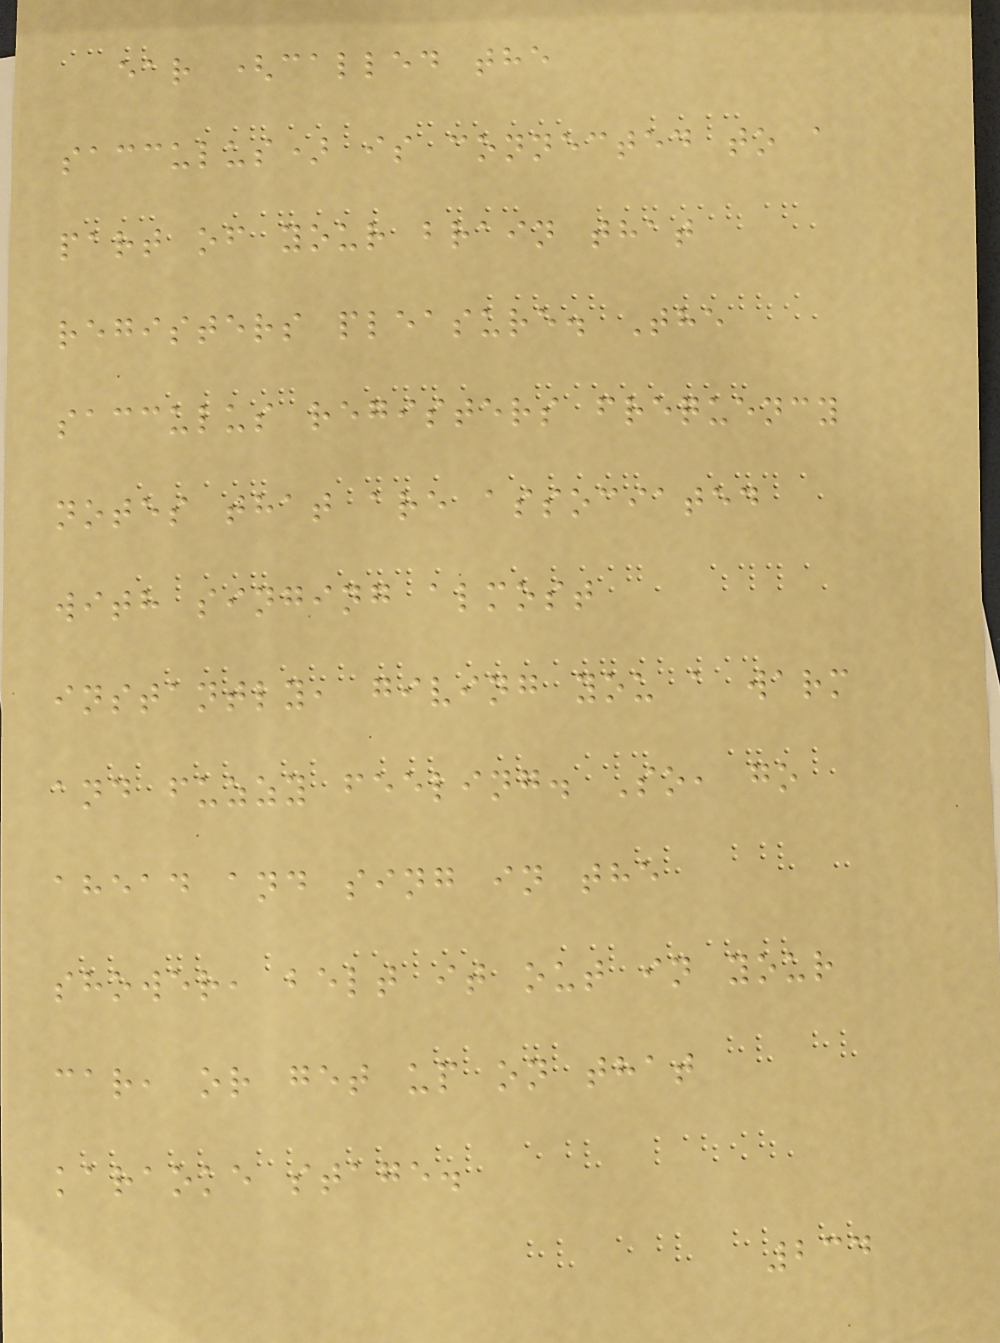ear (called the
sacculus) is connected to a
part of your brain that
registers pleasure. The
sacculus registers frequency
notes that are associated
with singing almost
instantly, giving you a warm
and fuzzy feeling. So, go
ahead and sing in the
shower, belt it out in your
car, or get up on that
karaoke stage.
234
